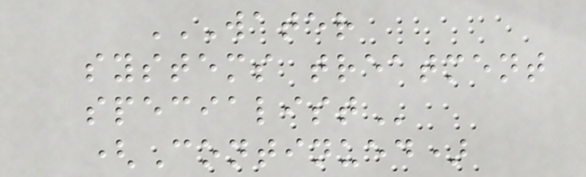WATER
SYSTEMS TREATMENT
SPECIALIST
(Continued)
